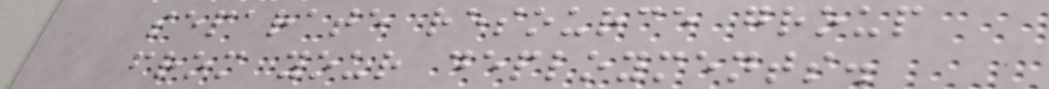separate resource group
from your deployments.
